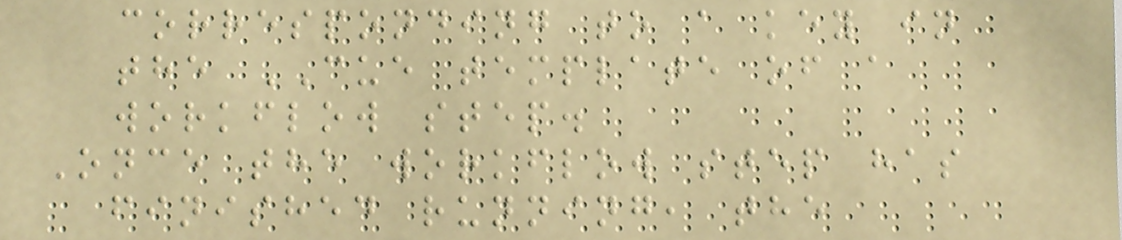corresponding to a key in
the CUE template of a
workflow step.
Once the workflow step has
finished running, the
